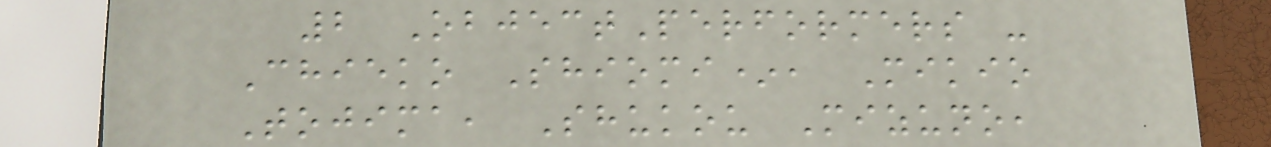2 ObjectPerformers -
Chieko Shiomi*, Mikio
Tojima, Shukou Mizuno,
